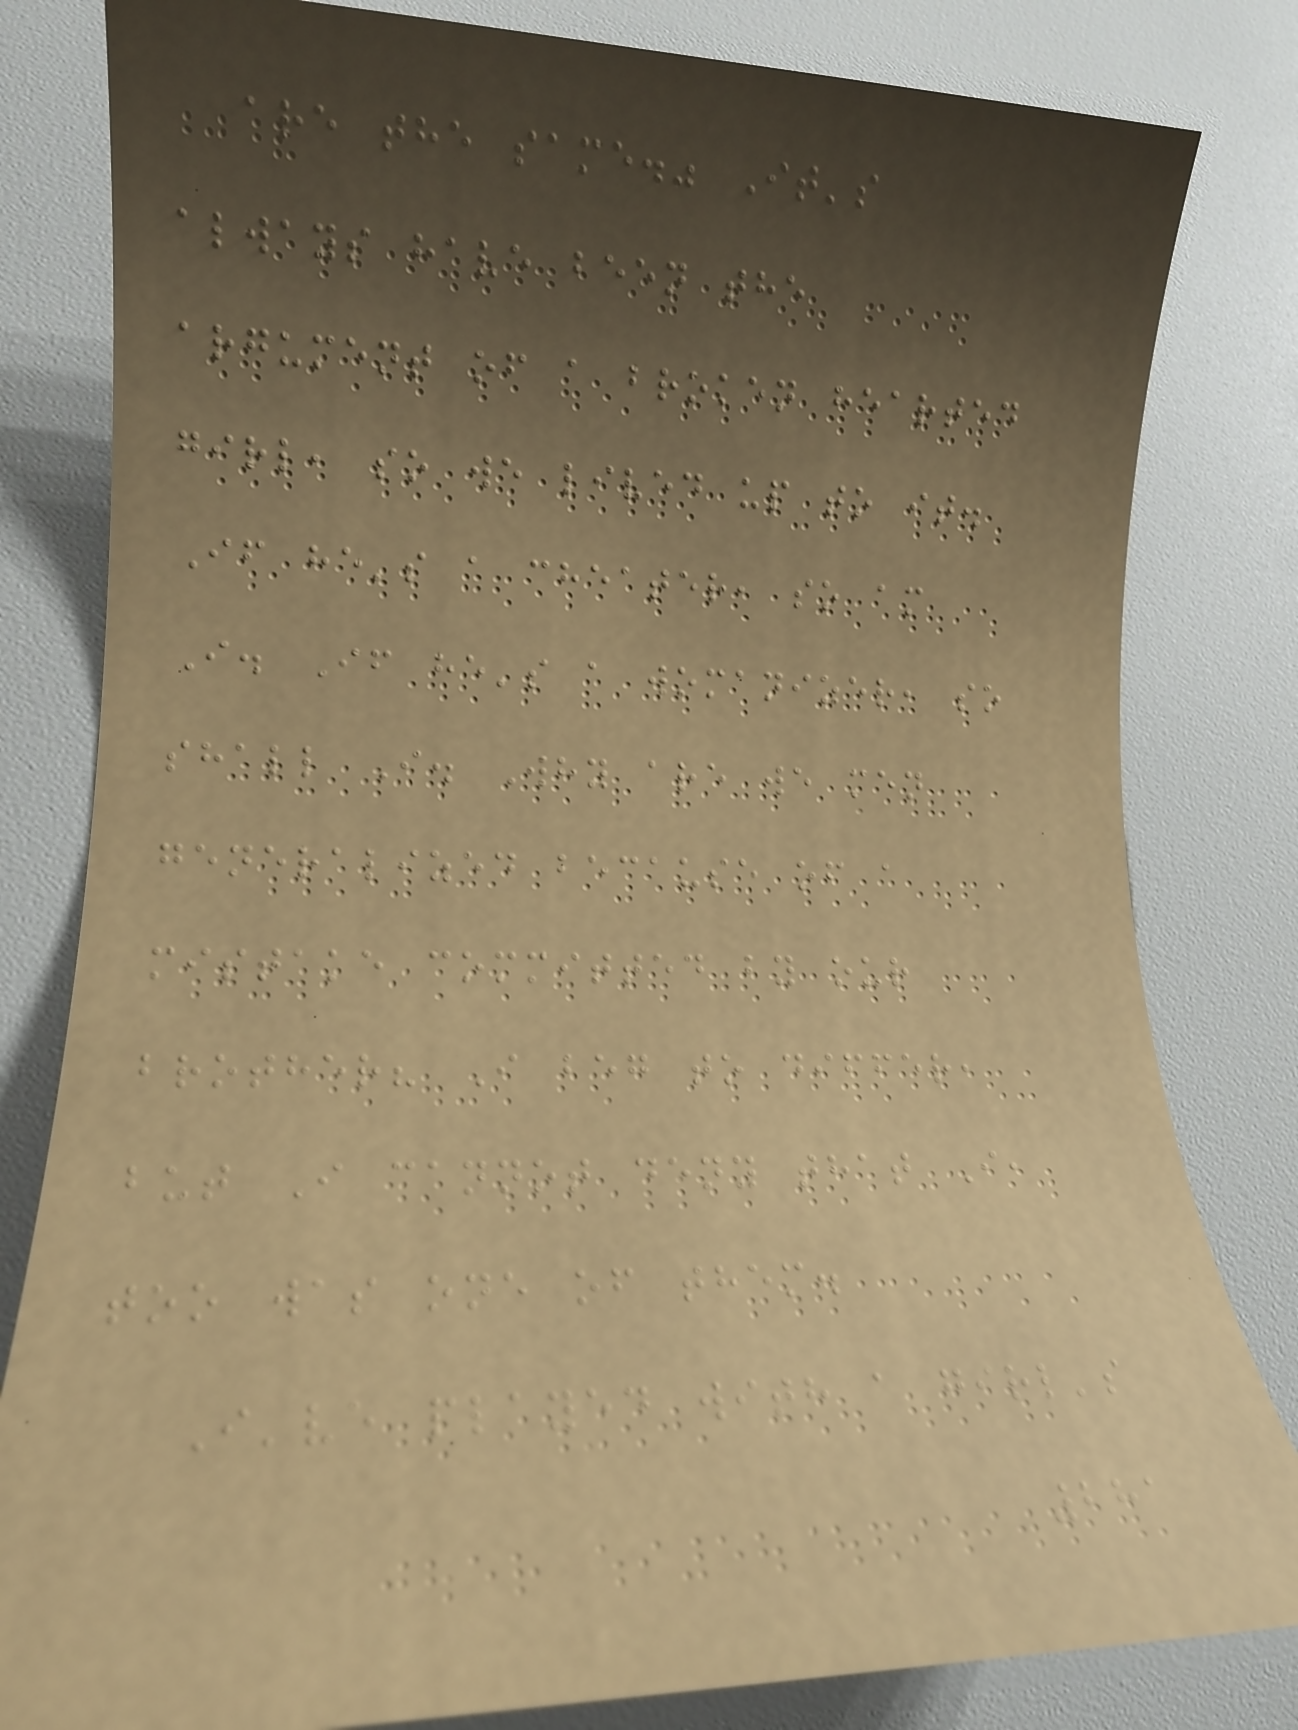are the same." It's
always have been the
argument of a broken hearted
girl, so we lived up to it.
If he's a cheater, so am
I. If he's a womanizer, so
shall I. Why are we men
generalized because of a
mistake committed by our
brother? I beg to differ,
but I cannot deny that I,
too was one of them.
I've played with a girl's
281
